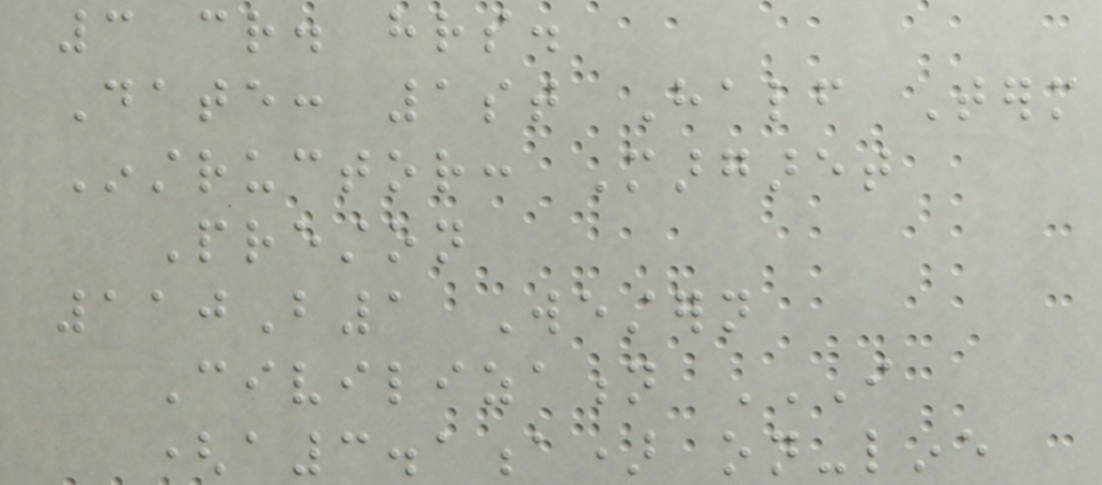3 cr. hrs.
Date: 1st Half Term
Instructor: Margaret
Preston
110B1 Western
Civilization I
(A3.1A) ON-LINE
